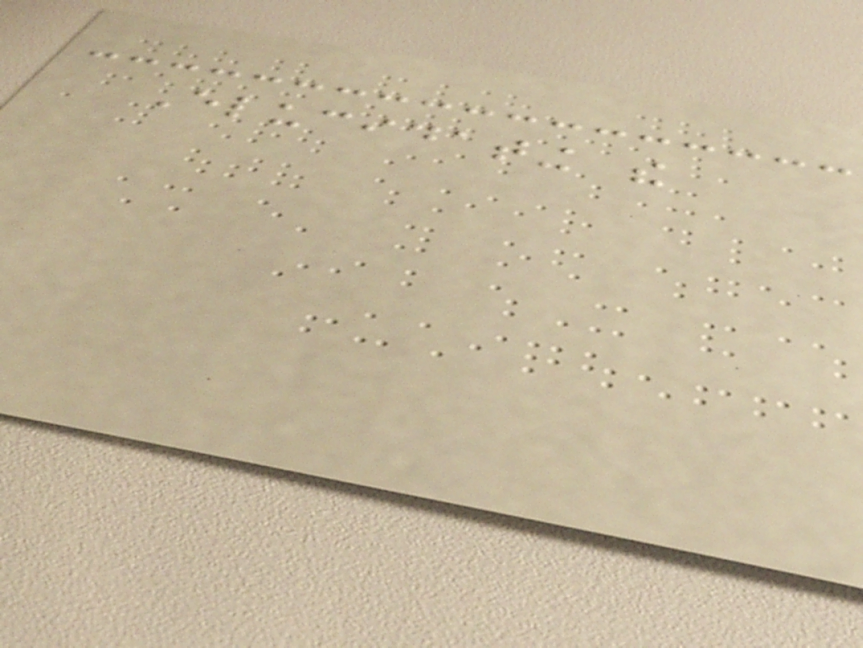Elucidating the
